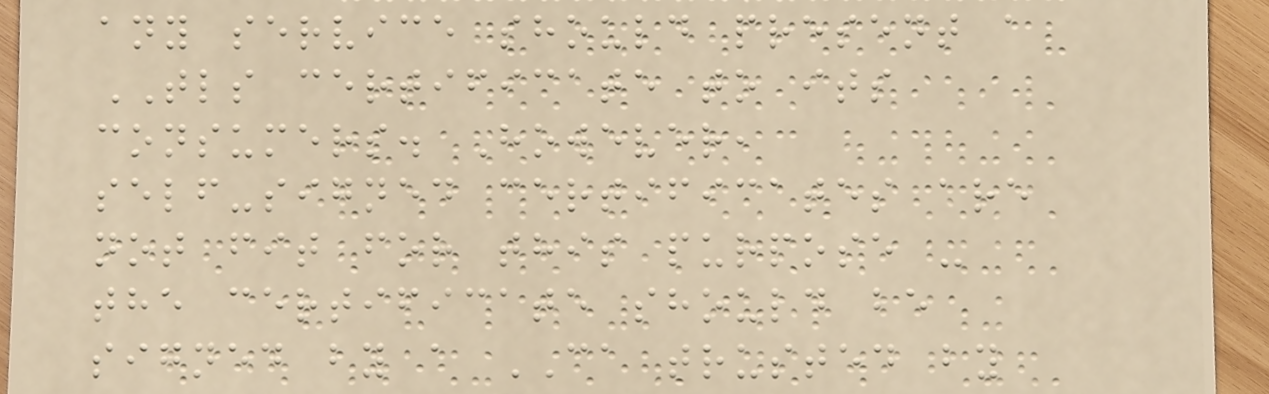any service should present a
TLS certificate to its
consumers. However,
self-signed certificates are
not fit for this purpose -
the certificate should be
signed by a CA trusted by
